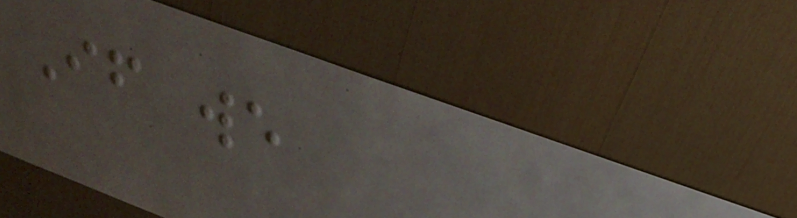If we
